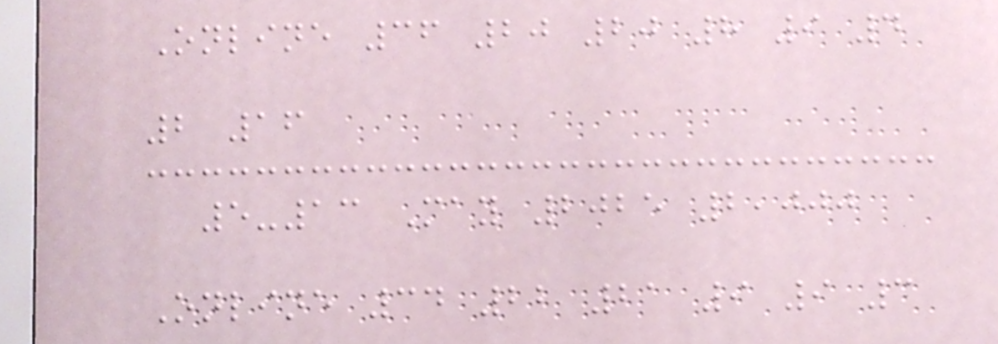Online 36 20 20 8 9 4
2 16
5-13 May 2025 2,000
Online 34 22 21 9 9 3
